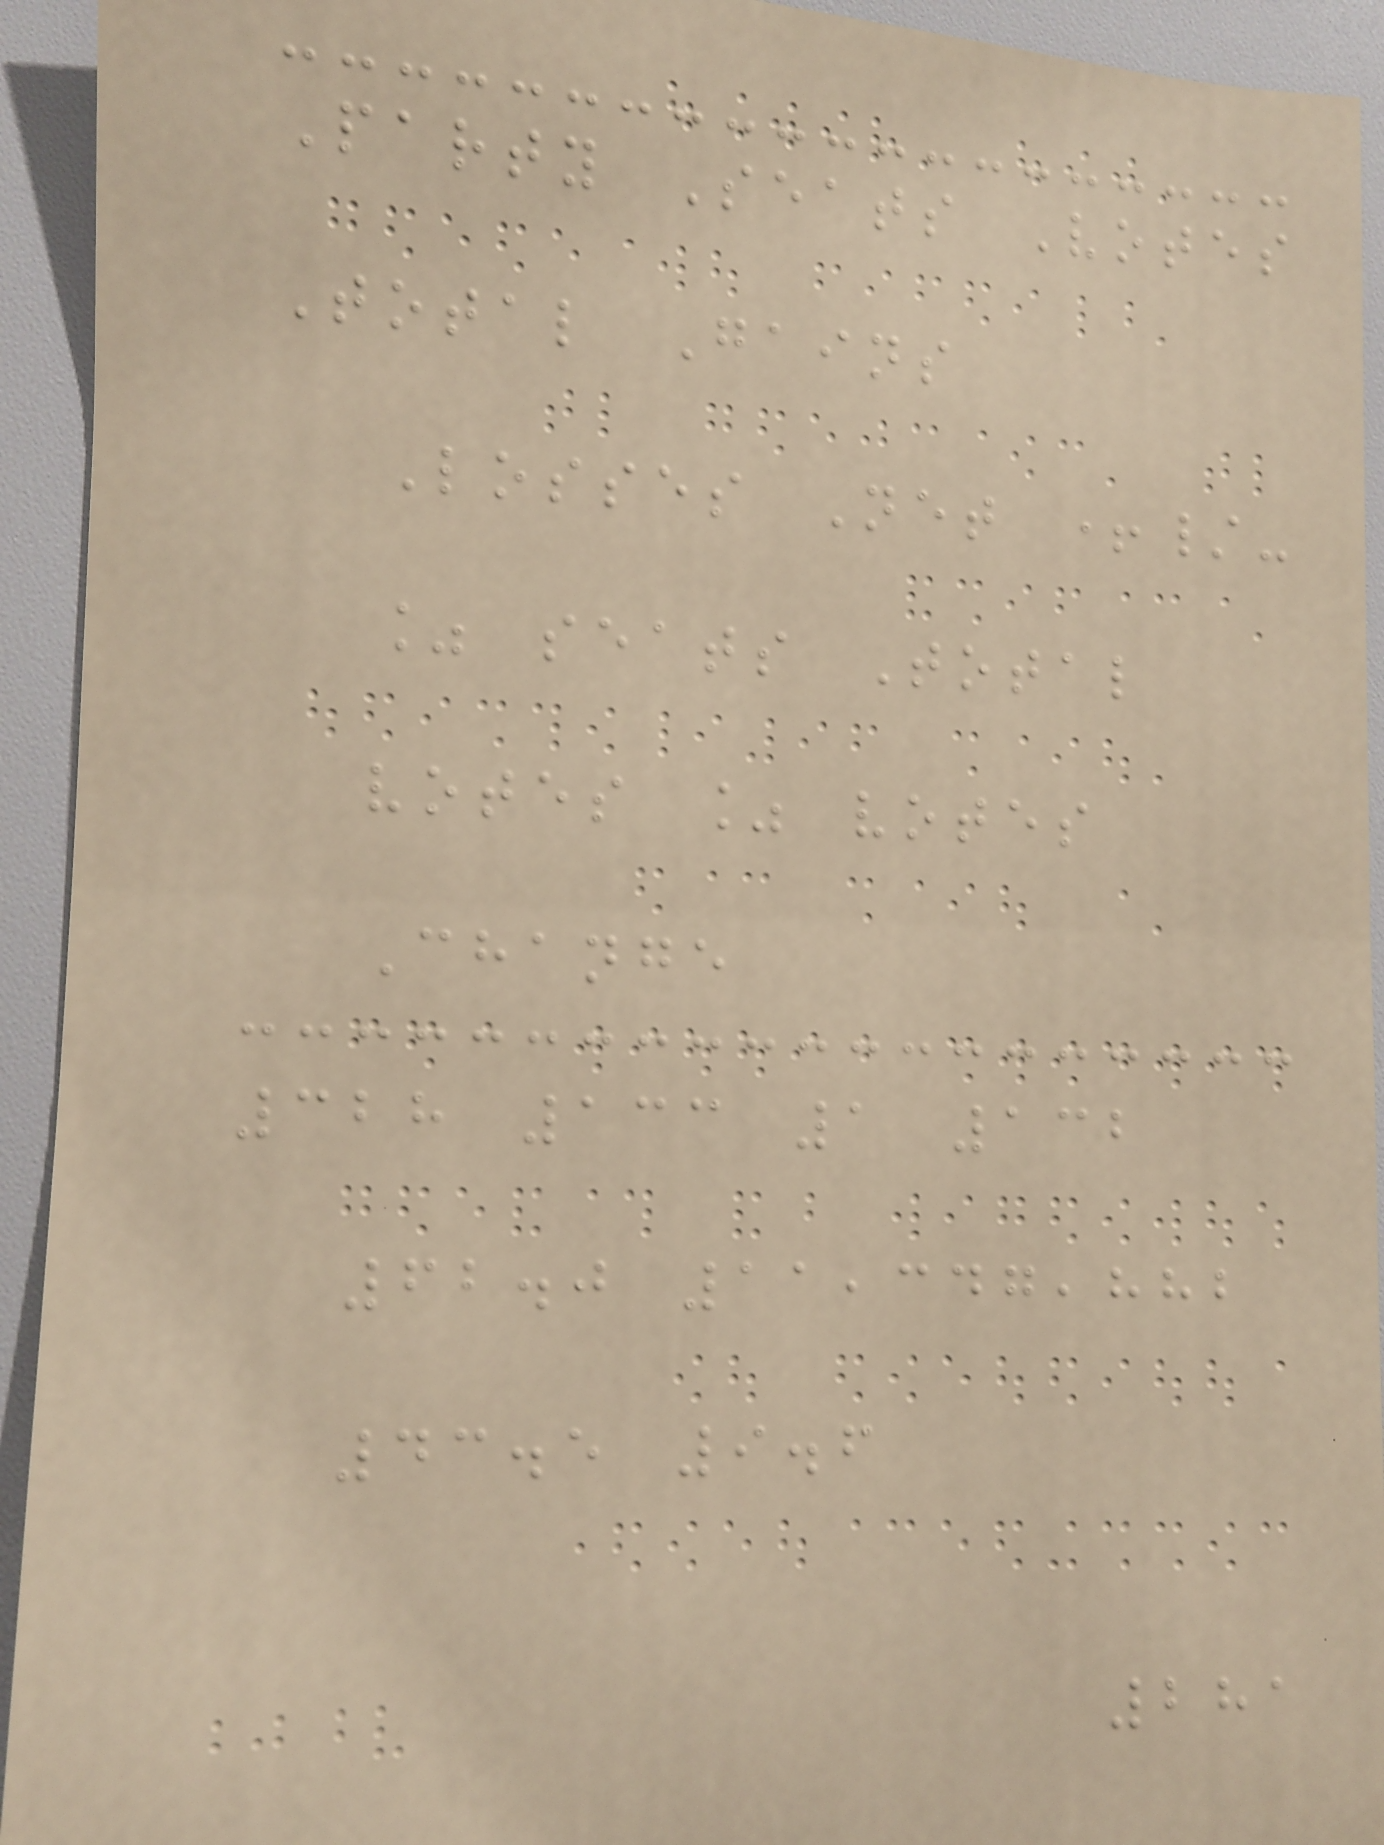Party Seats Votes
Total Gains
Losses Net +/-
% seats Total
votes % votes
Change
328 133 1 132
62.0 11,347,882
43.5 9.6
281
